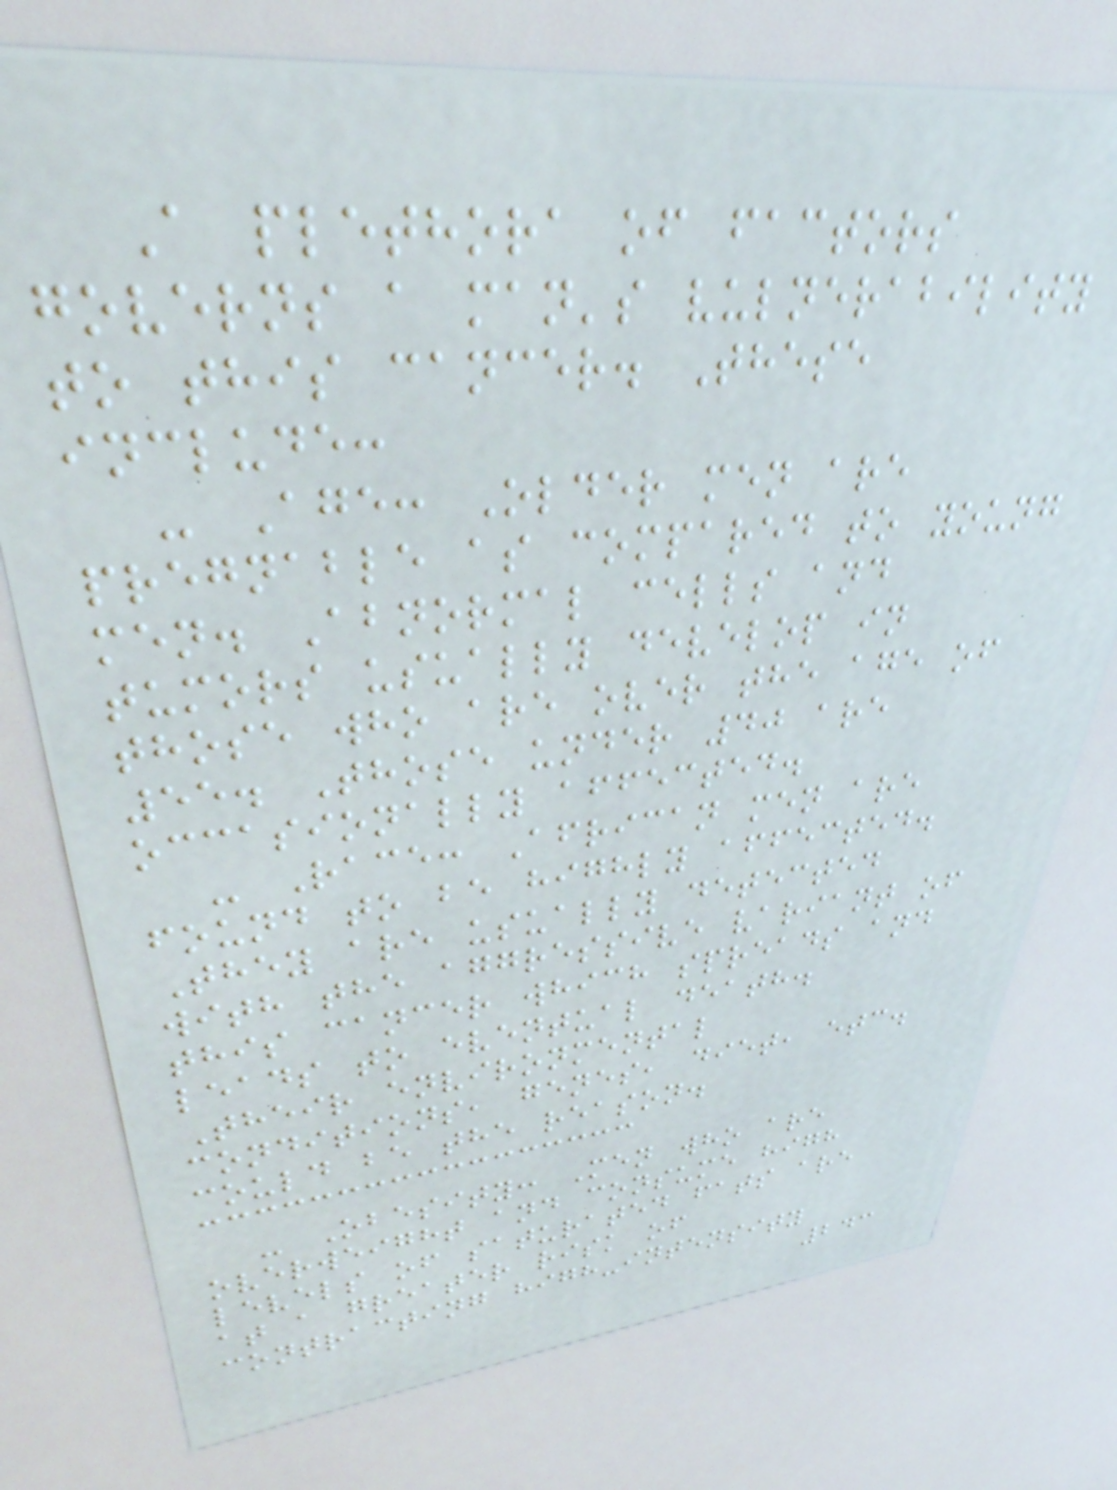A plethora of factors
governs a man's vulnerability
to this cancer. These
include:
- Age: Older men are
pregnable as compared to young
men. Abnormal cells and
tumors usually develop in
those who are over the age of
55. Those under 40 are
occasionally affected.
- Race: African men are
found to be highly affected.
They are usually detected
with the aggressive variant of
this cancer which spreads and
leads to eventual death.
Their environmental
conditions, genes, diet, etc.
could be the reason.
- Obesity: Men who are
overweight and consume high
levels of saturated fats are
at a greater risk of
contracting high-intensity
243
